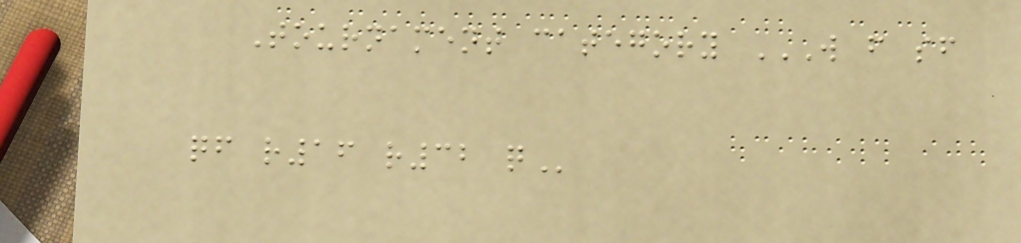Tournament category W F SF
QF R16 R32 Q
